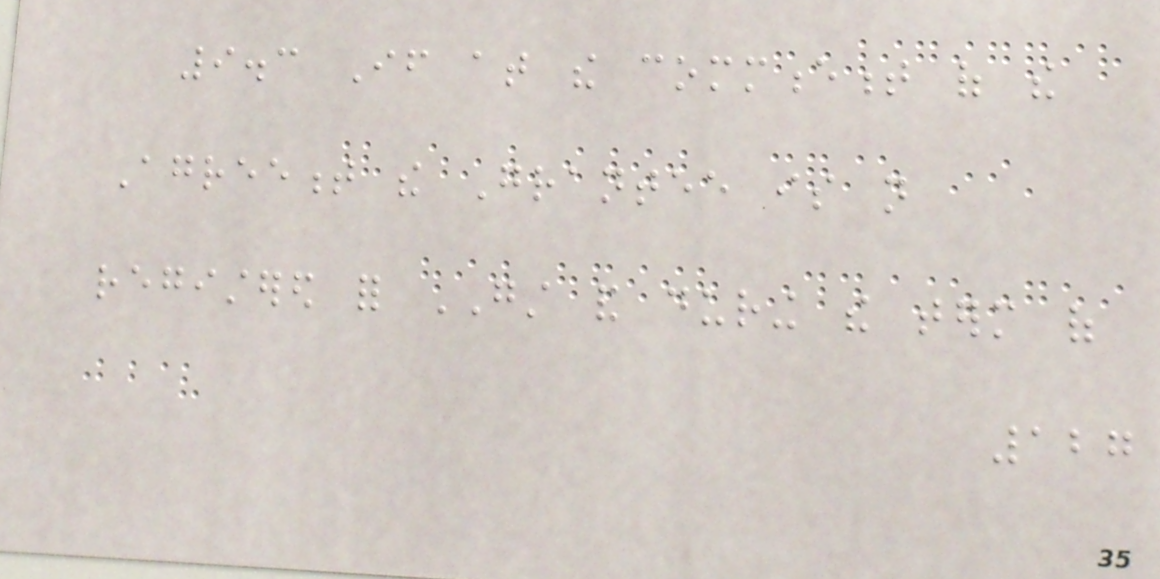9.3 If at the commencement of the
Agreement the Grantee is not
registered for GST and during the term of
127
